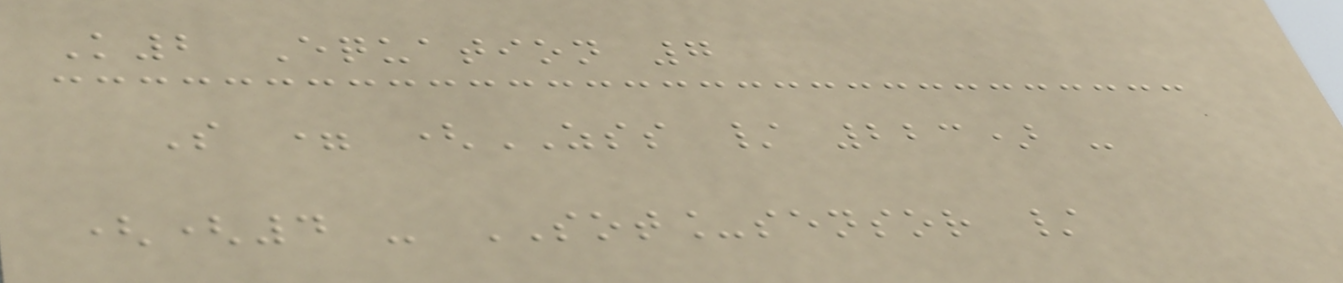K2 Equation 7
S = (ZSS / 223) -
((4 - SOT_sensor /
